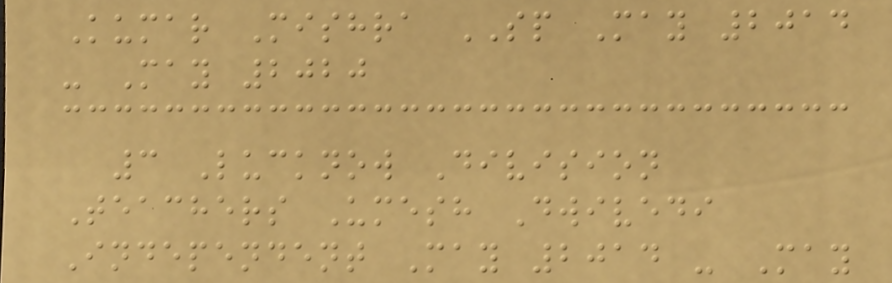Kumar Mishra SP May 2014
- May 2020
3 Lucknow Division
Teachers Umesh Dwivedi
Independent May 2014 - May
